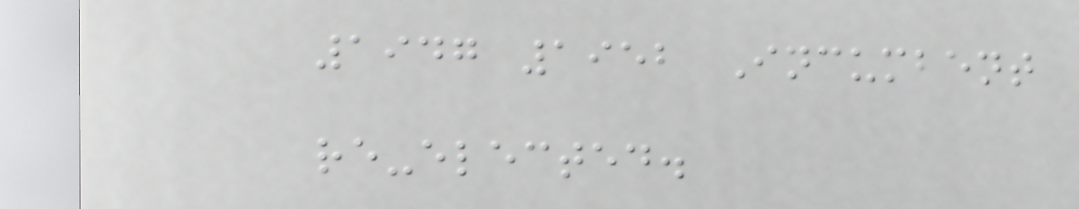1947 1952 Incumbent
re-elected.
